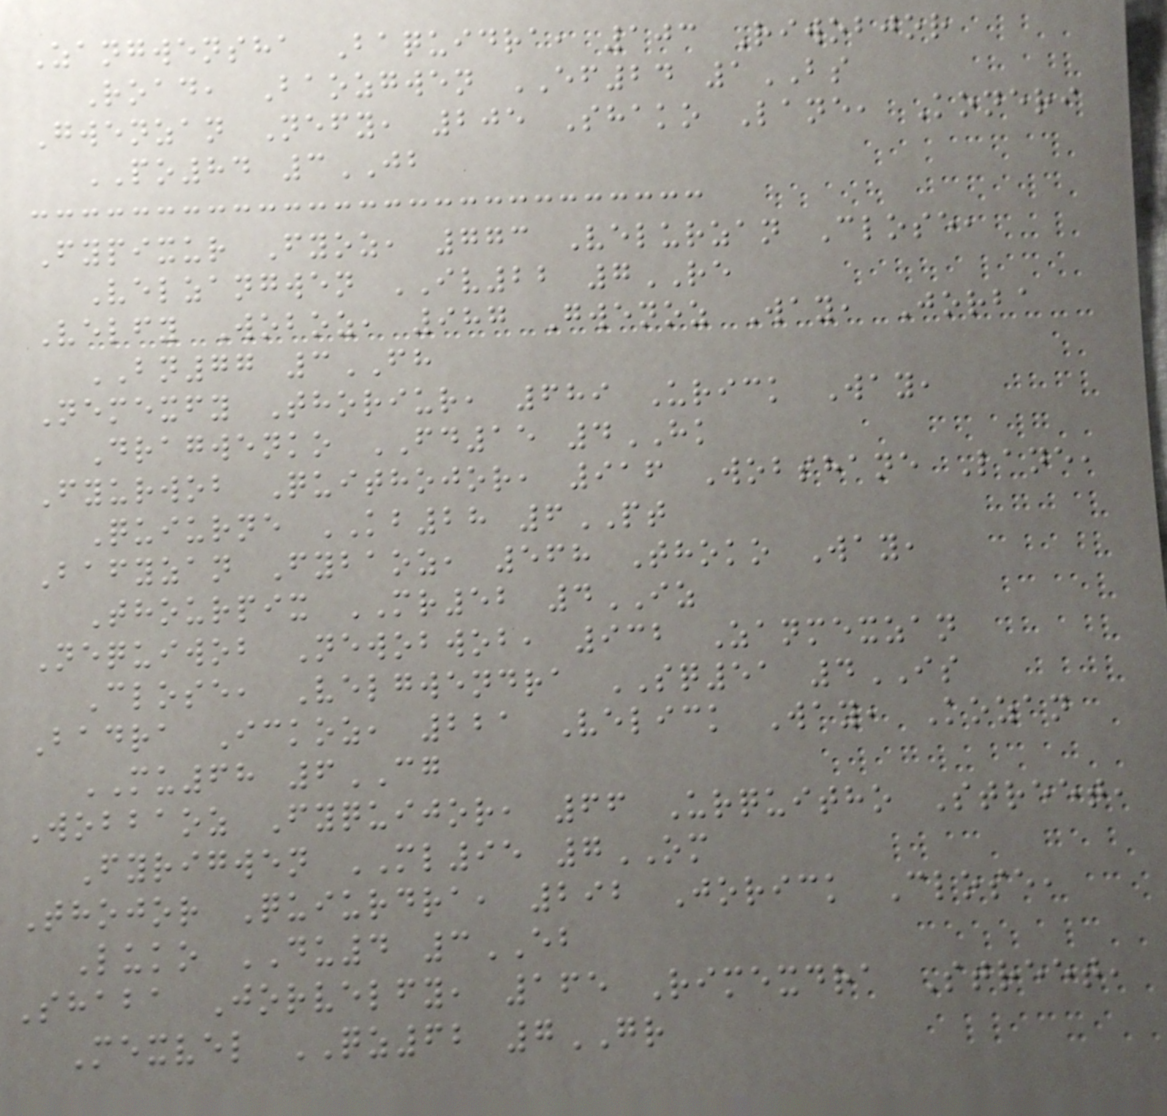Zangwensha Baquidra, 103 Riwobjor
Road, Baozgwen EF24 1BS
Gwenzan Nefy, 205 Shako Lane, Koneri
PO84 3JB
Fypixur Fyoz, 773 Velurzan Close,
Velzangwen IV22 7RE
Velfy Woboz, 987 Gwenoz Way, Jorba
BN77 3FH
Nemexfy Thoriur, 689 Urick Way,
Dragwenko FD15 4HK
Fyurwob Quithojor, 916 Wobshane Lane,
Quiurne KB28 6PT
Bafyzan Fybaoz, 568 Thoko Way,
Thourpix MR52 4IZ
Nequiwob Newobwob, 932 Zanmexzan
Close, Velgwendra SQ51 4IS
Badra Ickoz, 221 Velick Way, Kozan
MU68 6CG
Wobbaoz Fyquijor, 66 Urquitho Street,
Fyrigwen ML95 7OM
Thojor Quiurdra, 292 Jorick Close,
Luko DU4 3EB
Shaba Jorvelfy, 165 Rimexdra Street,
Mexvel QZ62 7GR
